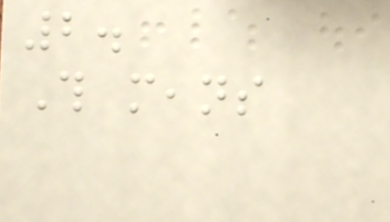2.
This means
